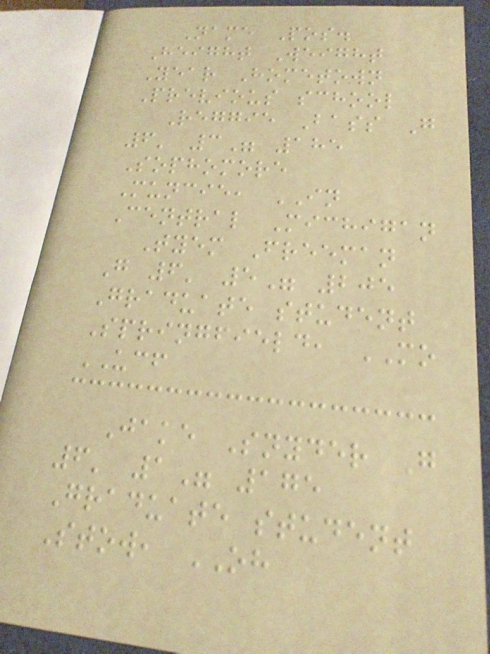Name Pos.
Height Weight
Year Hometown
Previous school
Reggie Bass G
6' 3" 185
Sophomore
Muncie, IN
Central Michigan
Tyem Freeman
G 6' 5" 205
Graduate student
Springfield, MO
UCF
Jake Snyder G
6' 1" 175
Graduate student
Stow, OH
